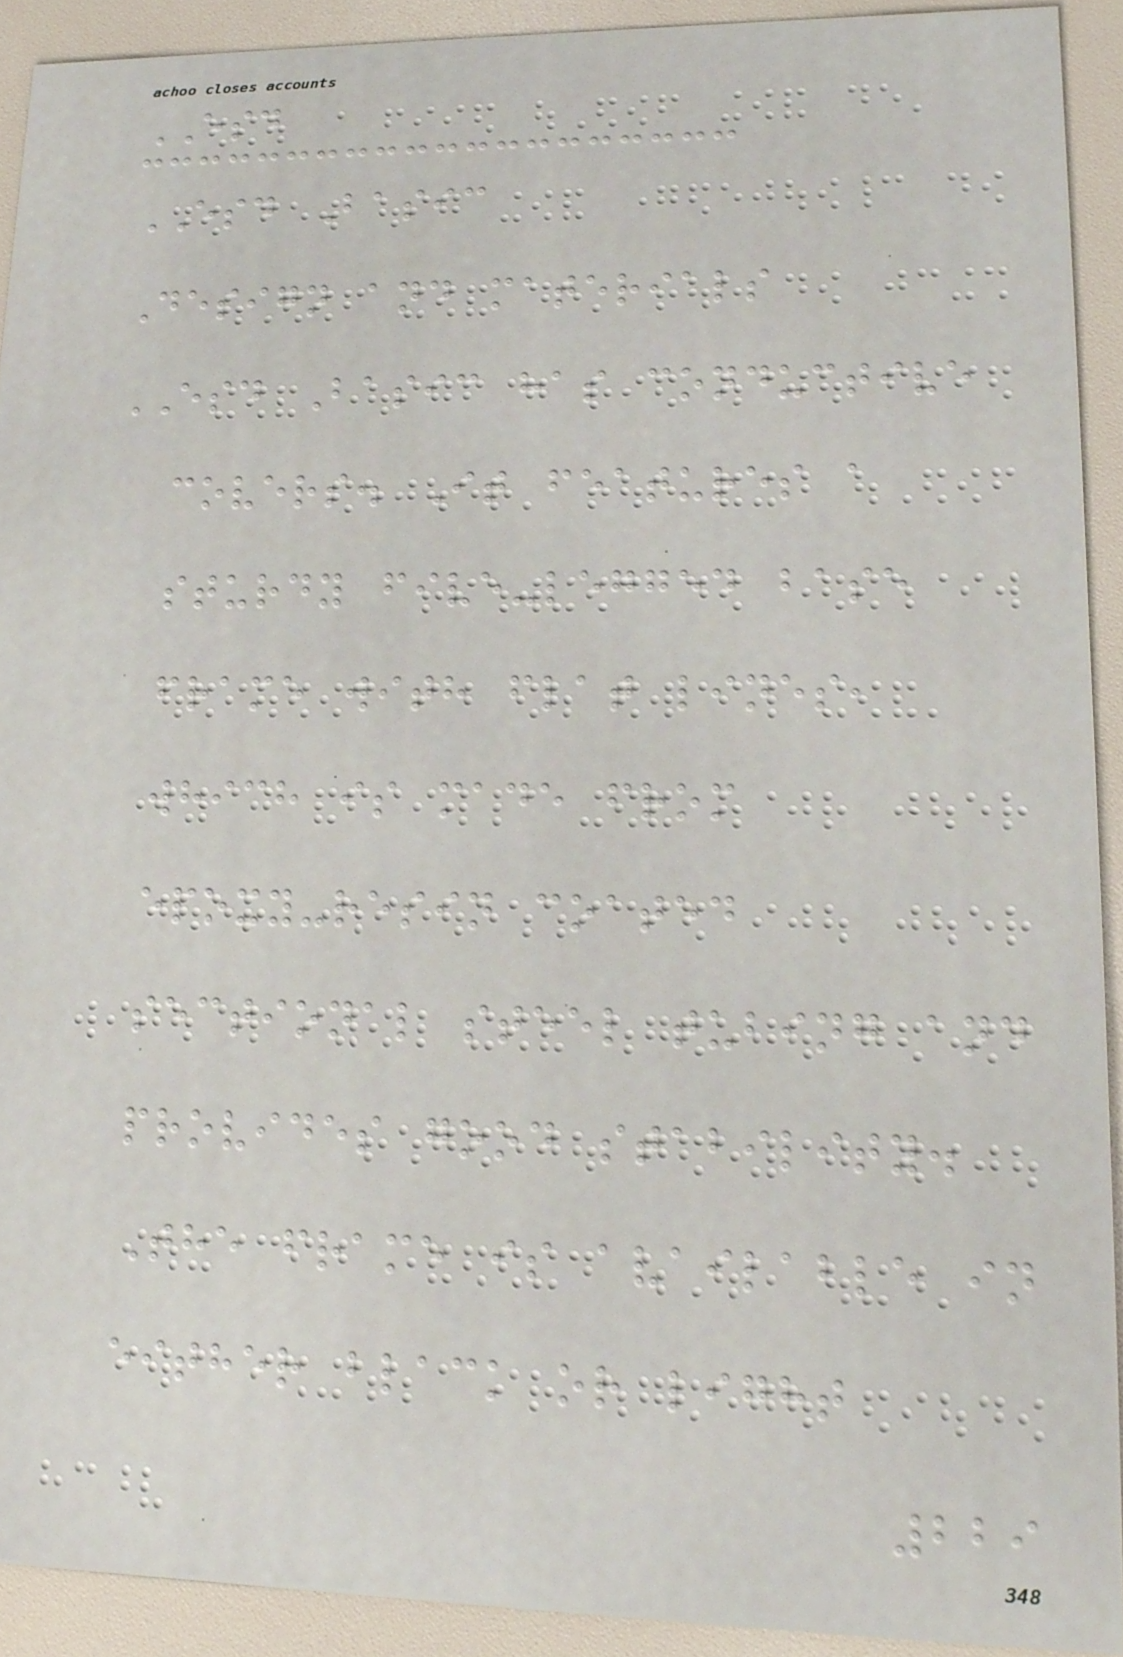ESD
ESD Basic
Design and materials
ESD Basic has conductive
covers. It features a
sturdy five-legged base
frame with flat lines,
which is made from
epoxy-resin coated
sectional steel tubing and
provides good stability.
The frame is available in
either black or light
229
